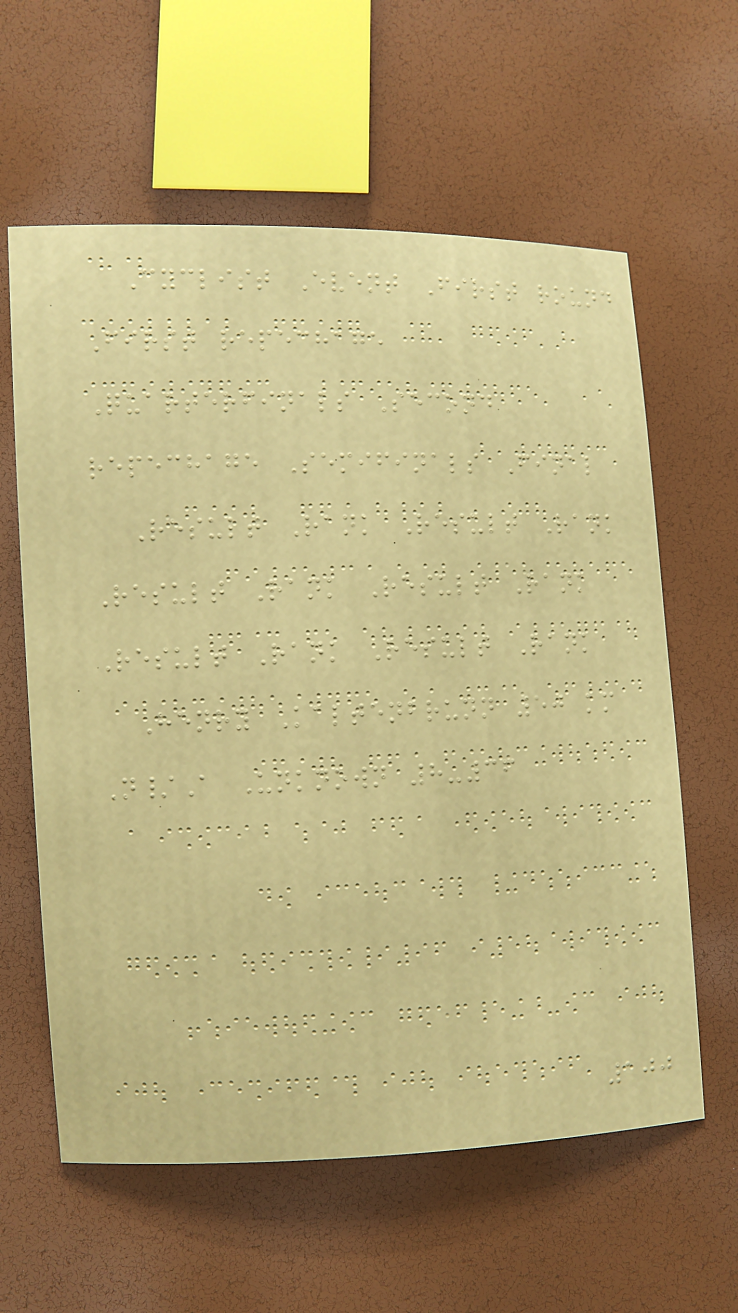Cyclist Event First round
First repechage
Quarterfinals Second
repechage Semifinals Final
Result Rank Result Rank
Result Rank Result Rank
Result Rank Result Rank
Henry Kaltenbrunn 50 km
N/A Unknown 8-36
100
